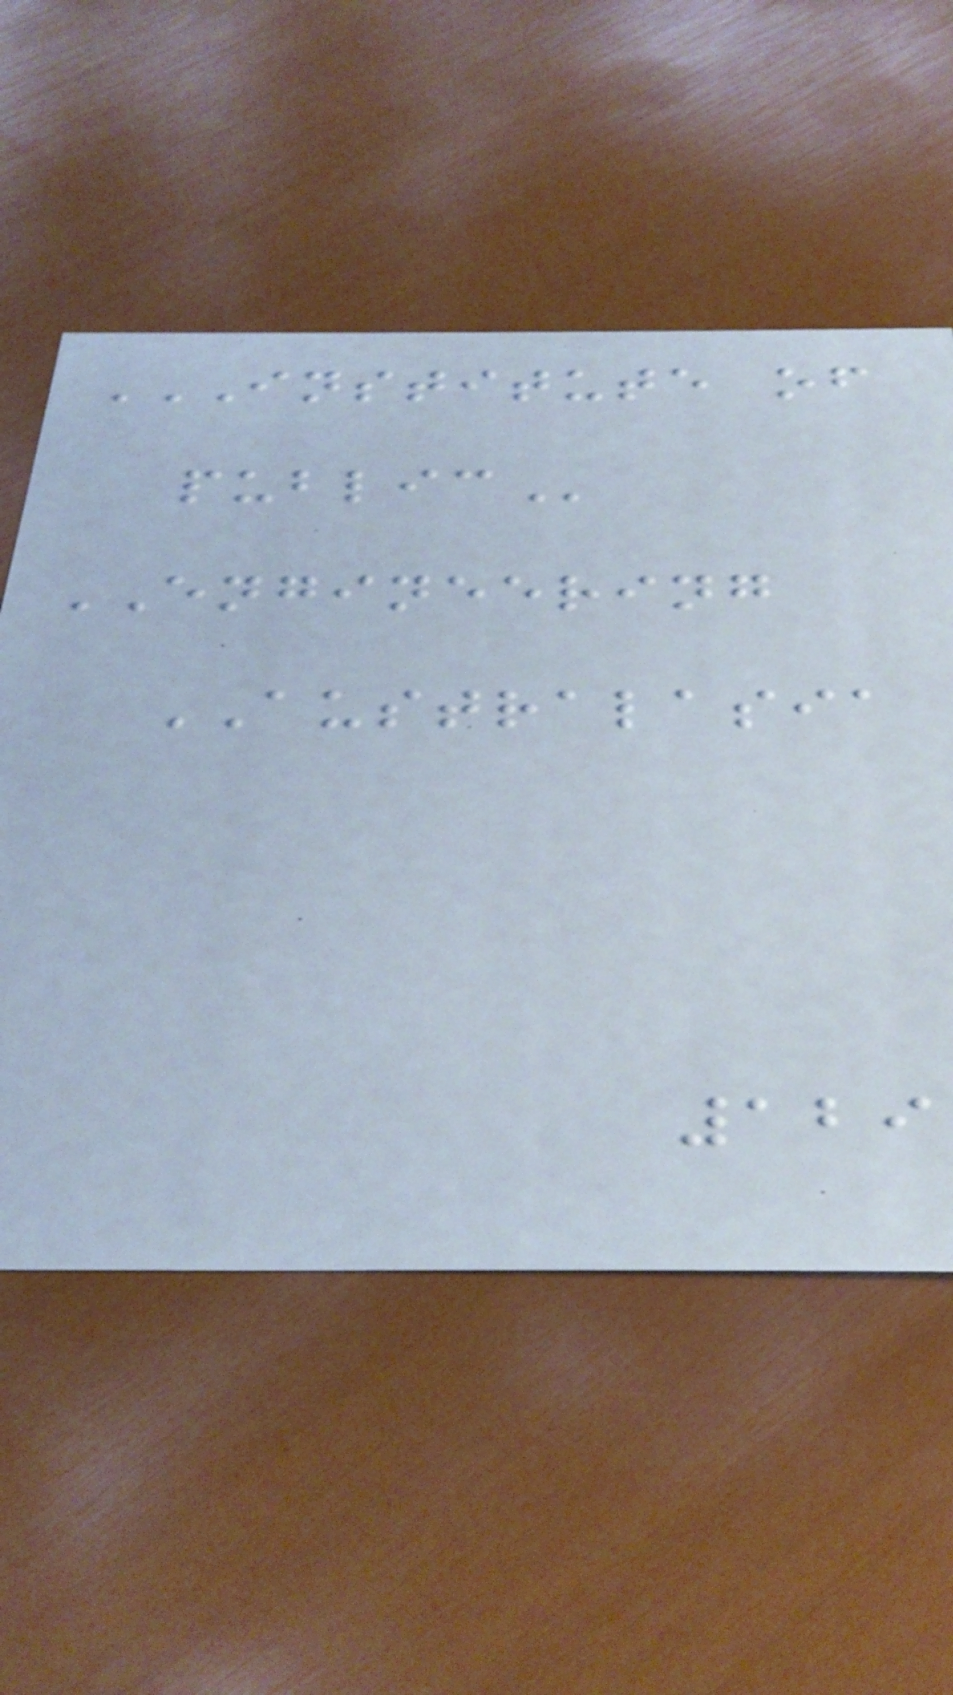INSTITUTE OF
PUBLIC
ENGINEERING
AUSTRALASIA
129
